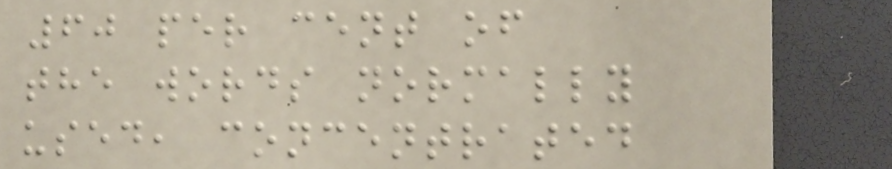60 per cent of
the words normally
used, concentrated
